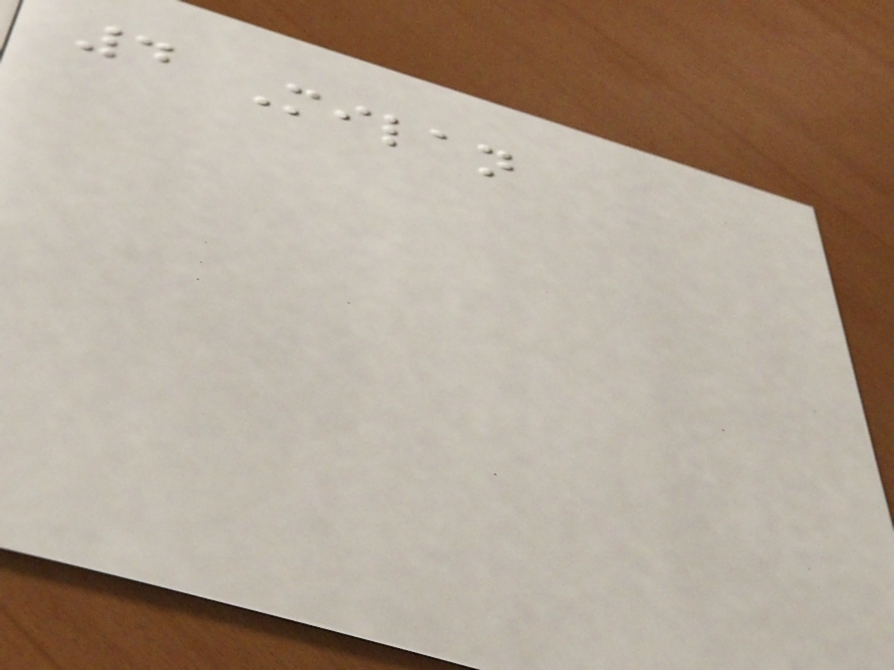4 Milan
